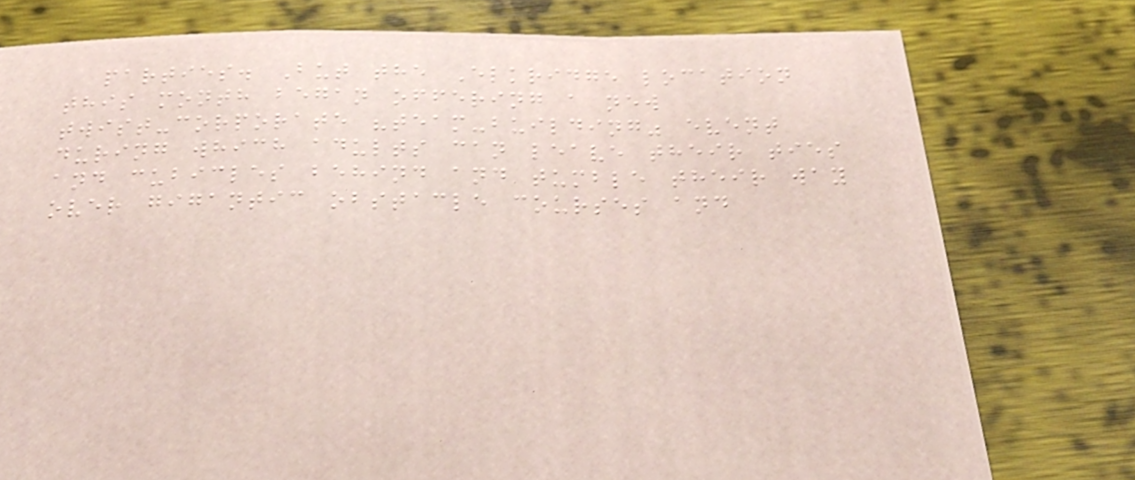parties. But the Elkridge location
this month began offering a new
twist-corporate "team-building" event
during which adults can leave their ties
and cubicles behind and tumble their way
over gigantic obstacle courses and
